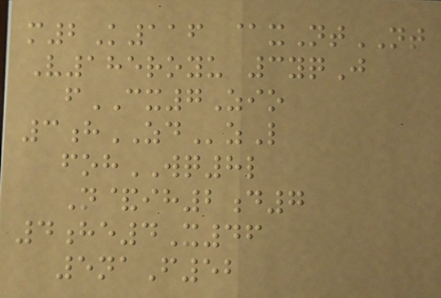m2K116 @xNtNT
V185royu 3yqJ
fCX7Zio
3hZDzL
fohWQ8l
N&ih2d7
4he4X46
5naF52
